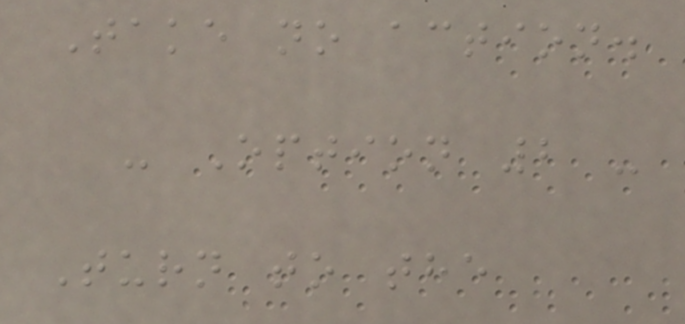Take no action.
- Option 2 -
Turn to the
